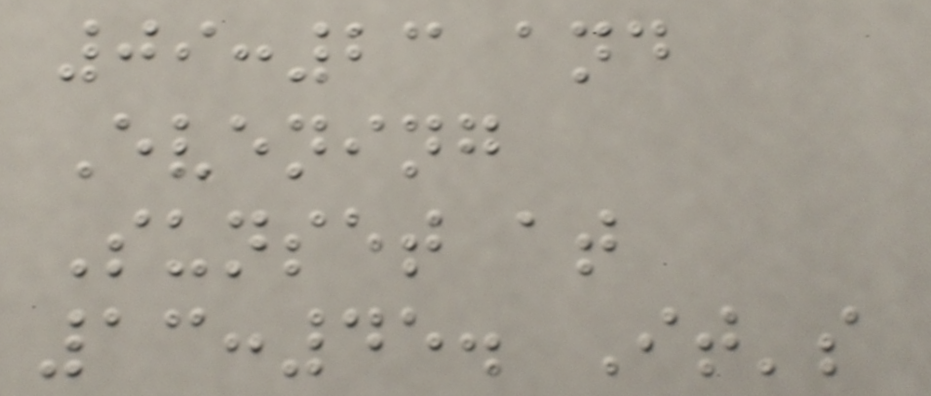09:23 and
Evening
Sunset at
13:45. It's
